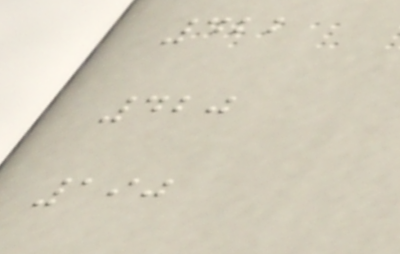422
420
190
